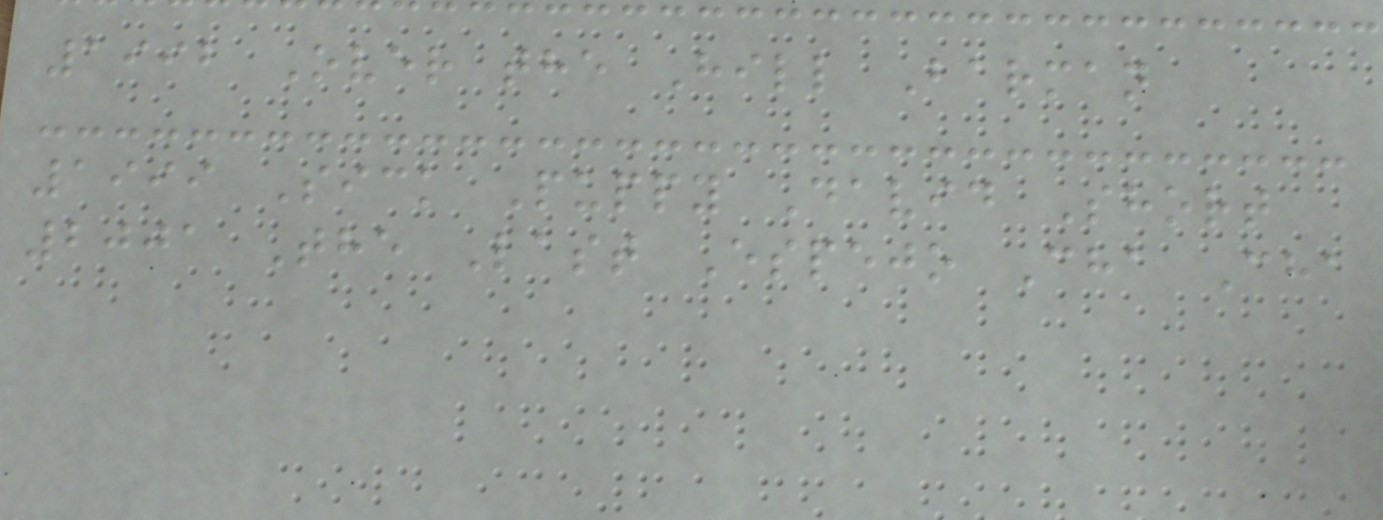1992 Over the Hill Barman
1999 Sick Puppy David Short
2001 The Last Espejo Cha Cha
